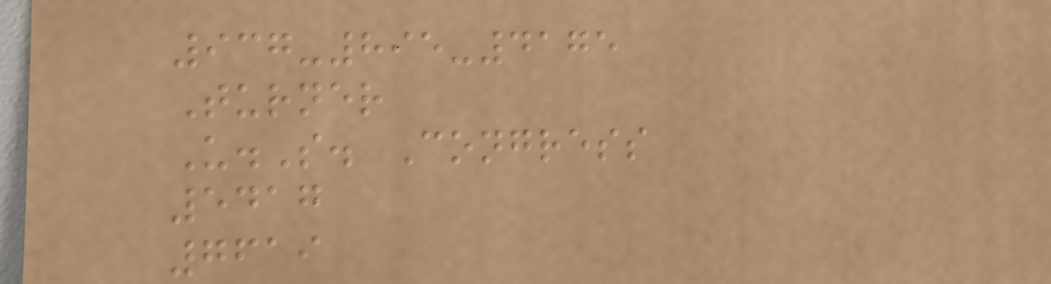937-895-4175
Turner
U.S. Congress
5417
7619
